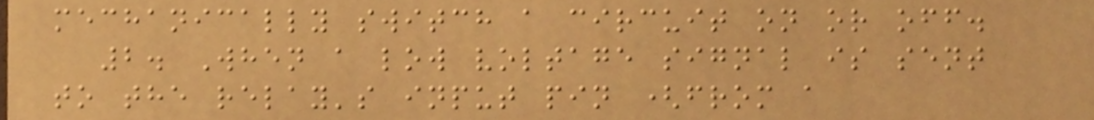mechanically switch a circuit on or off.
2. When a low voltage signal is sent
to the relay's input pin (from a
